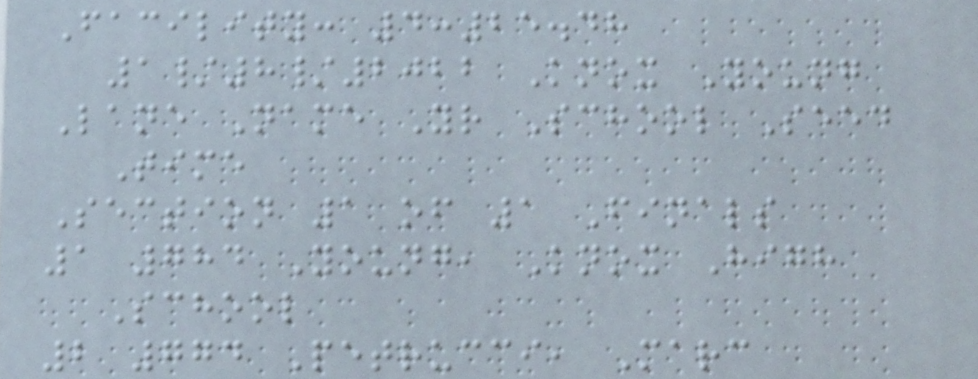Facility: 4:25.48
1/8/2022 Knox Young
Lane Name Yr School Seed
Time
Section 1 of 1 Finals
1 784 Young, Knox High
School
2 774 Petrucci, Marc
